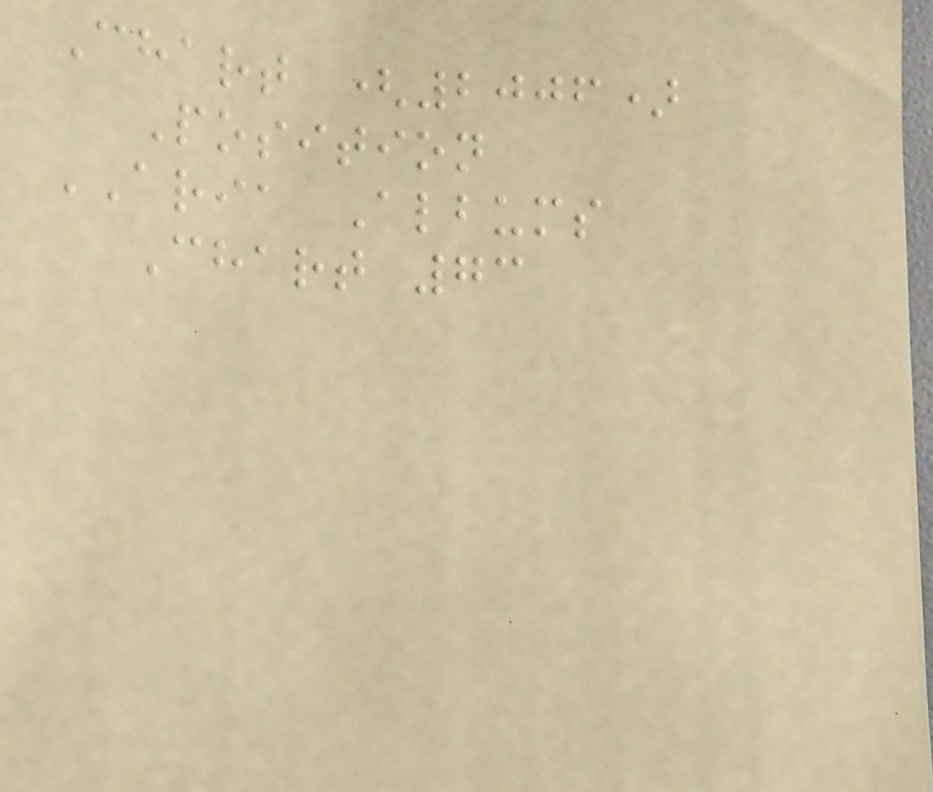Chart (2006)
Position
ARIA Albums
Chart 73
